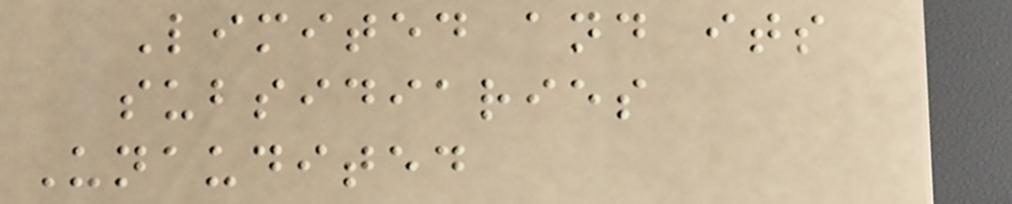Limited and its
subsidiaries
Unaudited
